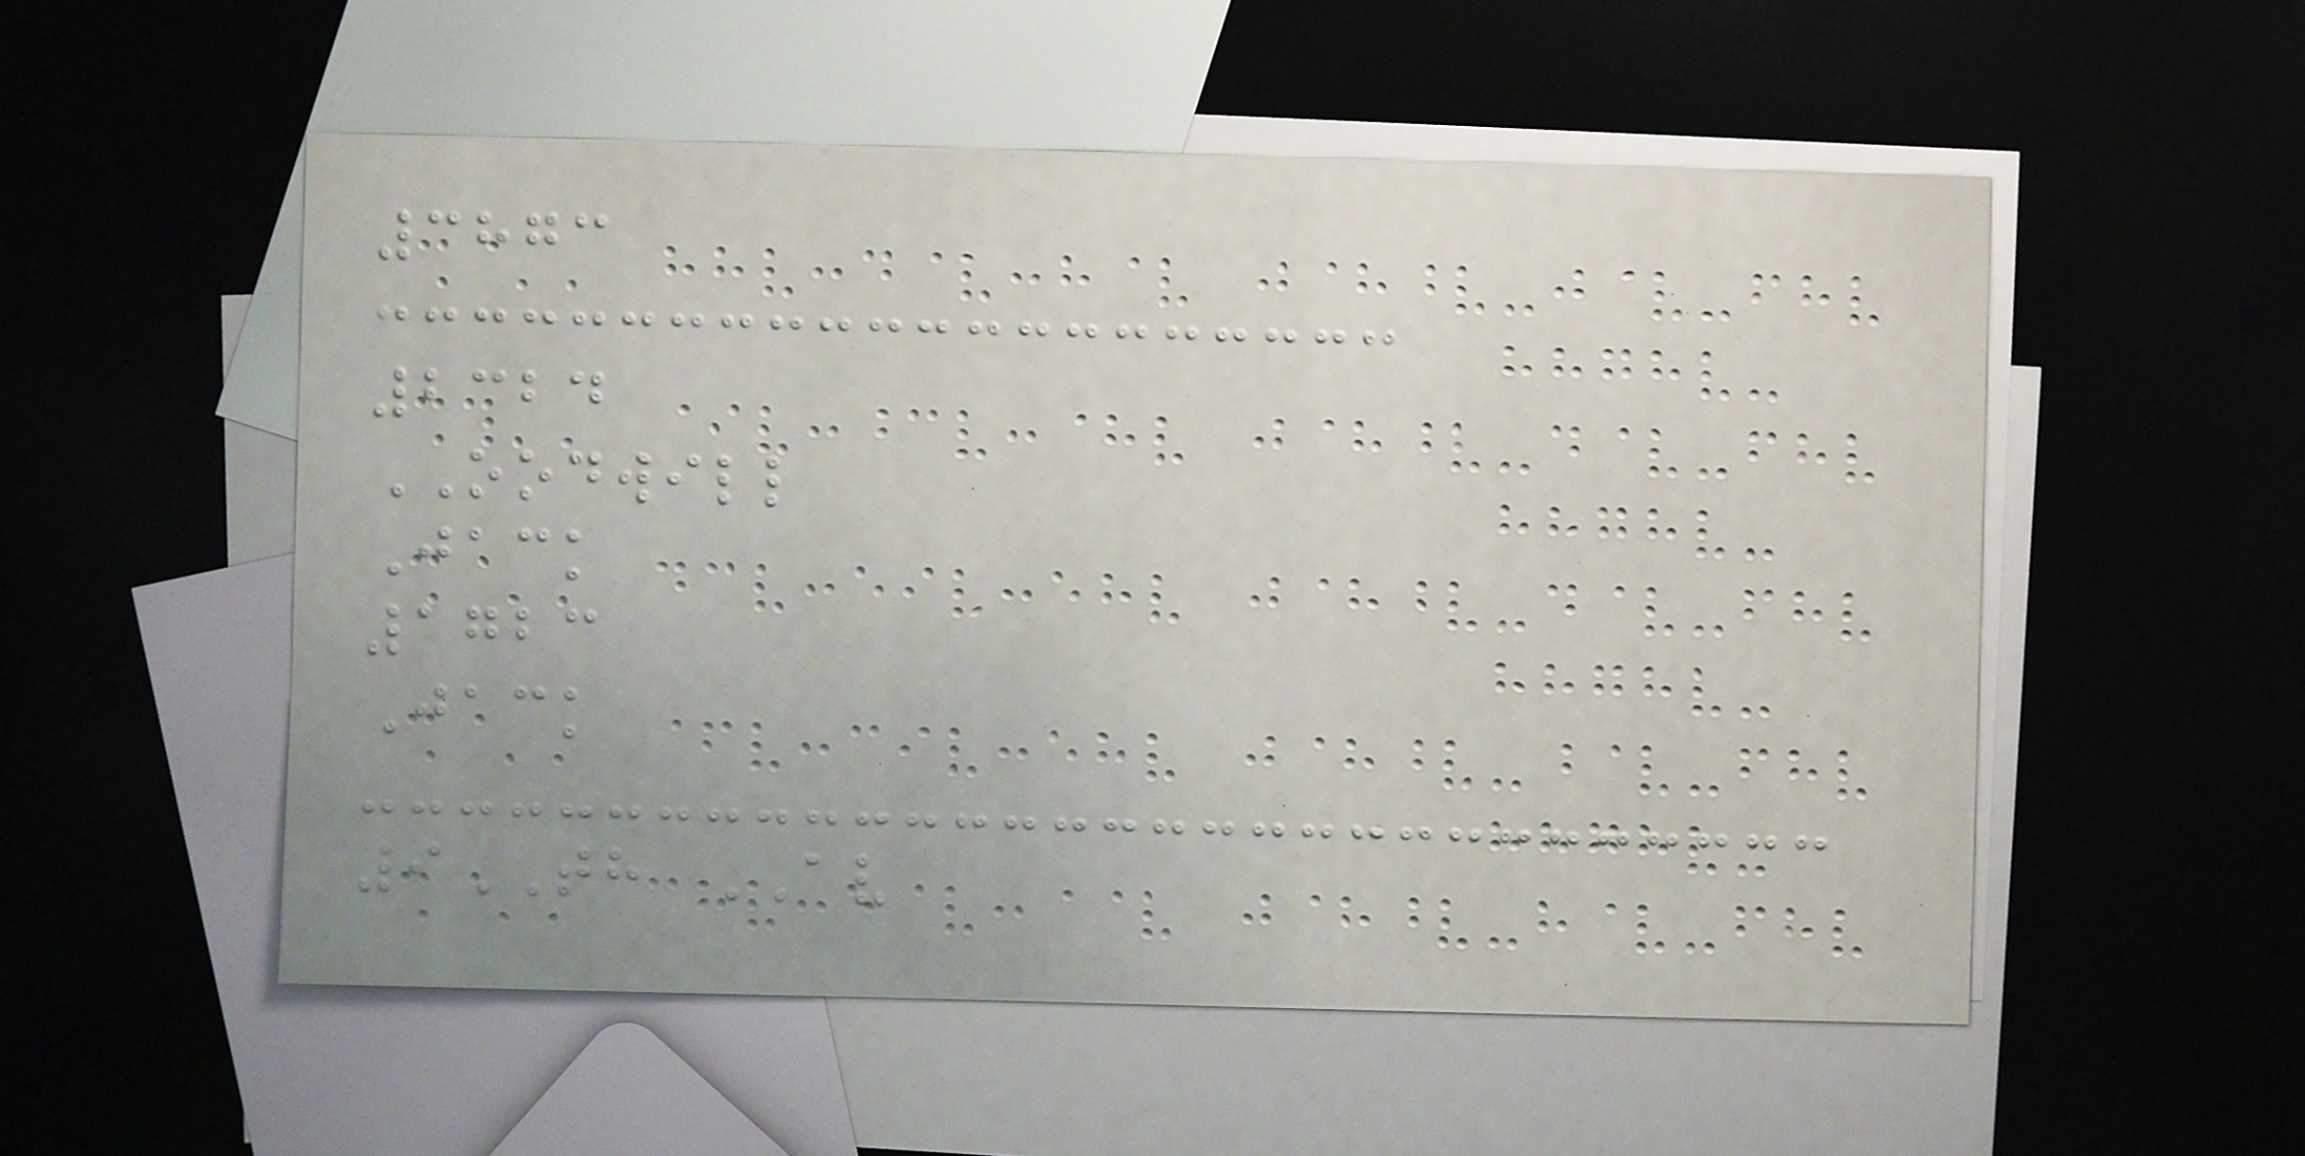3873
2324
OODWILL
Jack
1723
Jack
9TH AV
